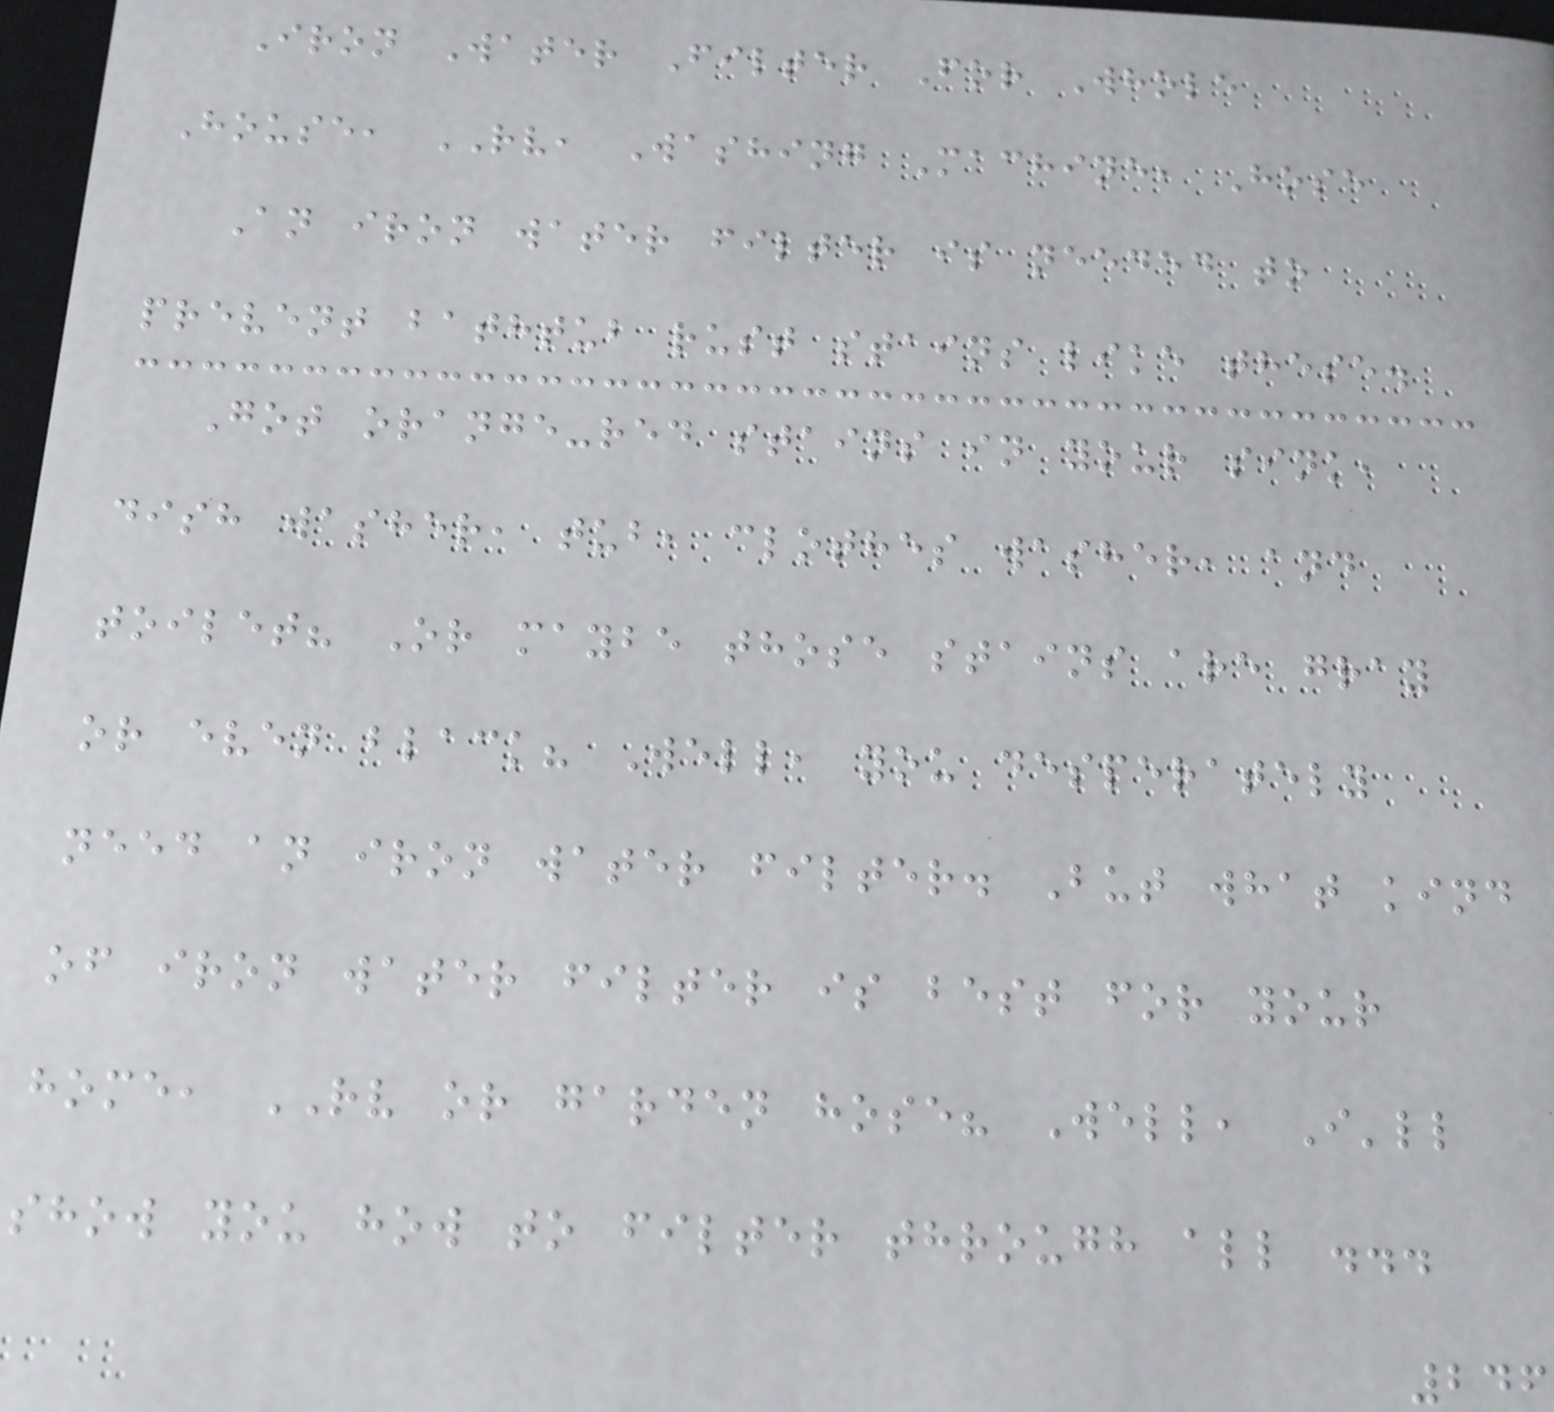Iron Water Filter For Whole
House, RV, Washing Machine, Hose
An iron water filter is needed to
prevent bathtub rust stains like these.
Got orange-red stains in your sink,
dish washer, tub, clothes washer, and
toilet? Or maybe those stains are gray
or even black? Well, you desperately
need an iron water filter. But what kind
of iron water filter is best for your
home, RV or garden hose? Well, I'll
show you how to filter through all ...
246
